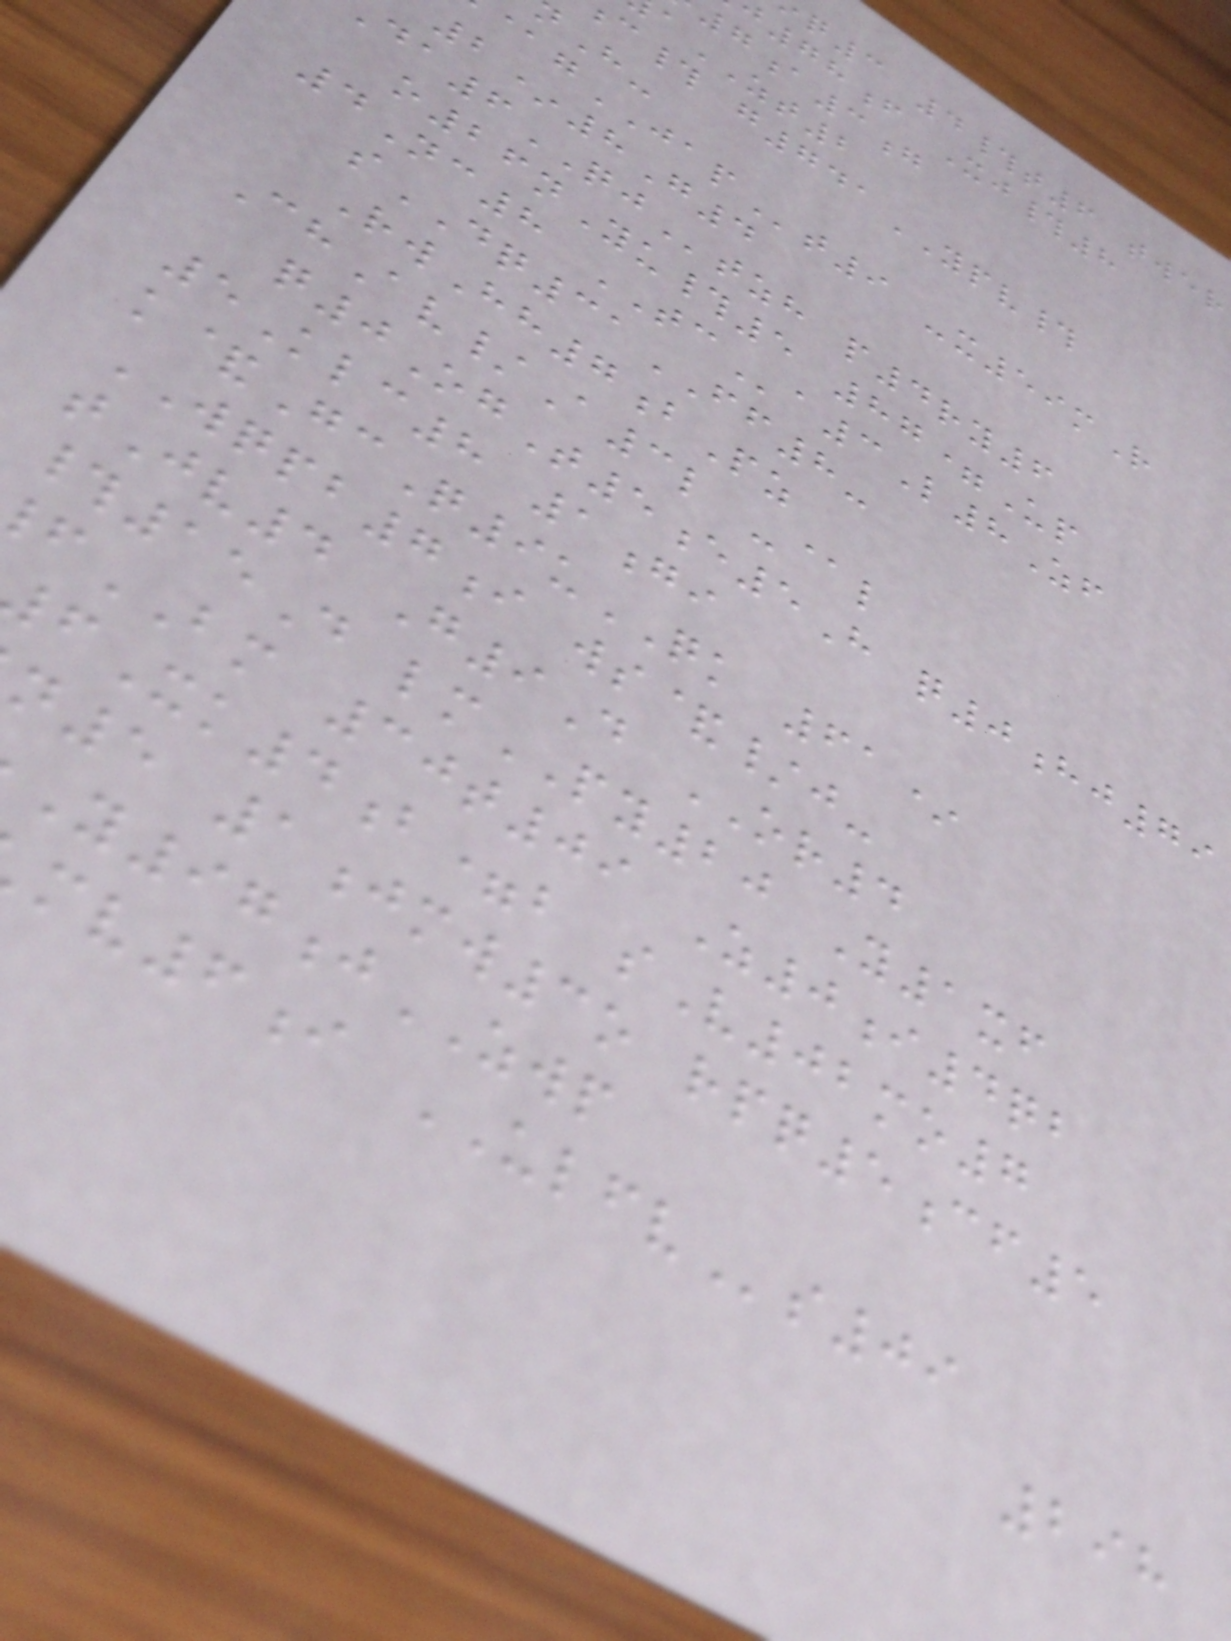q3 4#t6 twer
78f Xj#8
7a3g
ZT2
c# g741YPV#
@gJAPt9 -x59mR
2*8G4
a6QJtzh p4ry6
o26nYu#5 87=Up
4Nc8 TCa3L8Zf
sDQ31FF8-
RwHh7bPz
ChAv/A3l -@l
q0OgT5e5H q0hj79
5Klc8 1gi
k&GcQ9uQK 61*
WQPB7i ws&/j-
tJv4 G9D OR4
#15D lmPY20 Y1xf
BM 30t09 Z0i4qb
Xk4b=b sV02mo7
n5 1jmw3o rpq5cf5
Y97jZWP
mv6i ULFVs09
298
